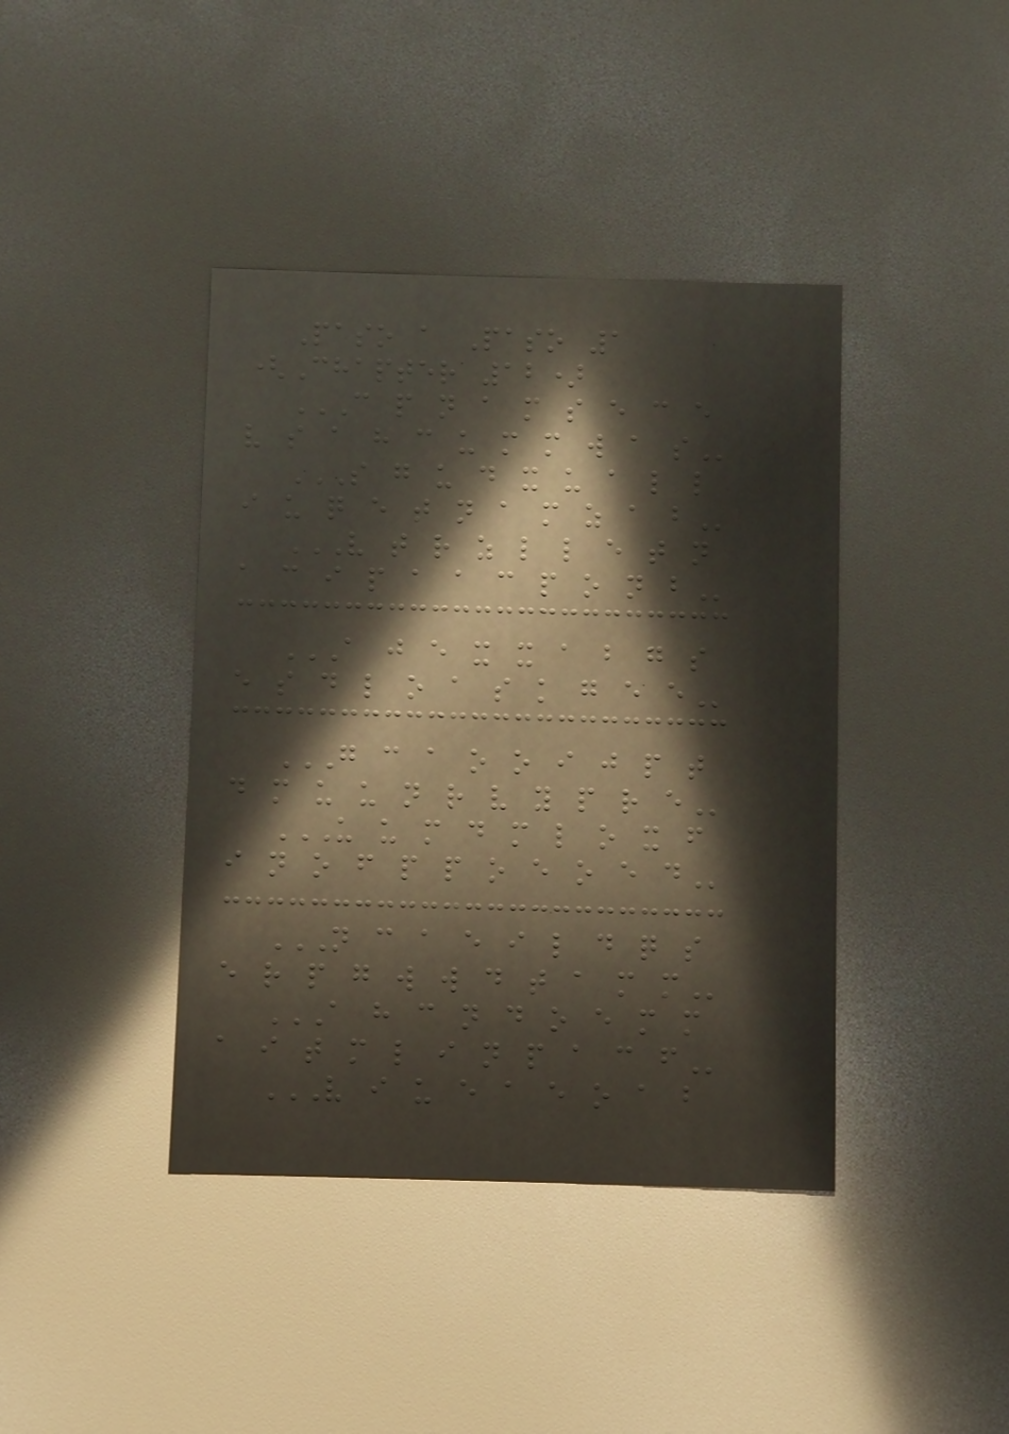Paso a Paso 1
(Chapter 12)
C P N A M S E C E
V S A H C U M M W A S
S G U D X U A L L
I U Q E T N A M Z A B
V T R Z L L E T N
A C I P A A C P O N B
A J E X X A B G S
E S D L O A S K G E E
G C A O O I J P T
D M U U N R V Y P R E
U U M D M L O X F
I N O F P P O E O E D
N C A E I L D Q S
E R P G W W D T A M M
A H C N D O E M M
A I T M L I N P A C F
V I U E A E O A B
